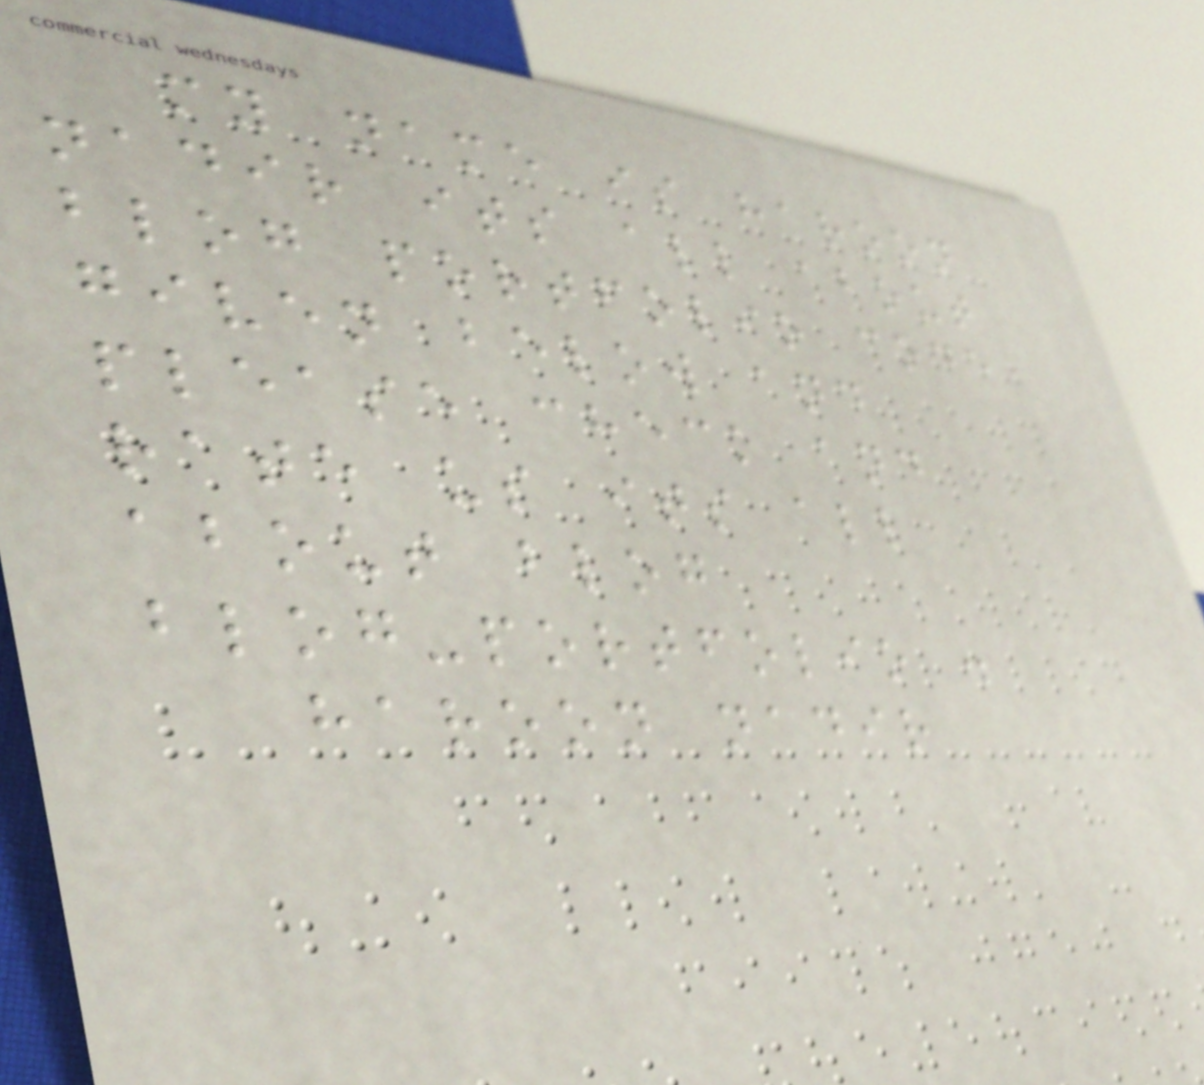my name is haroon
nadir its all about
blog portfolio code
given below and
please check and
rate us its all
about blog
blog-portfolio .
haroon nadir
